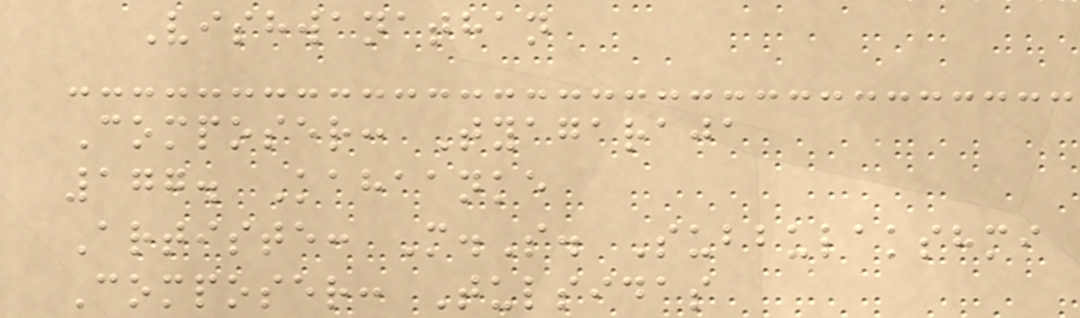Vishwanathan
Composer: Tyagaraja
177. Kahaanke
Artiste: M.S. Subbulakshmi
Composer: Tulsidas
